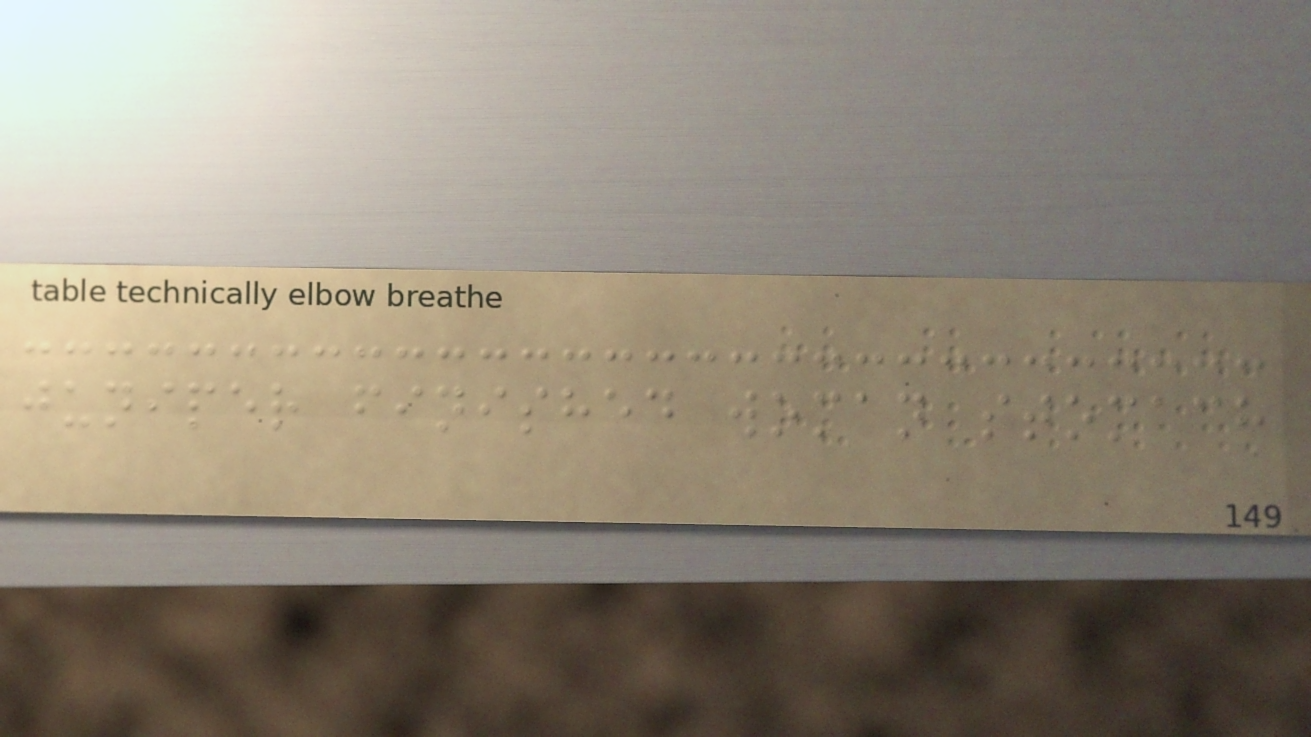juniper finished woman stomach
